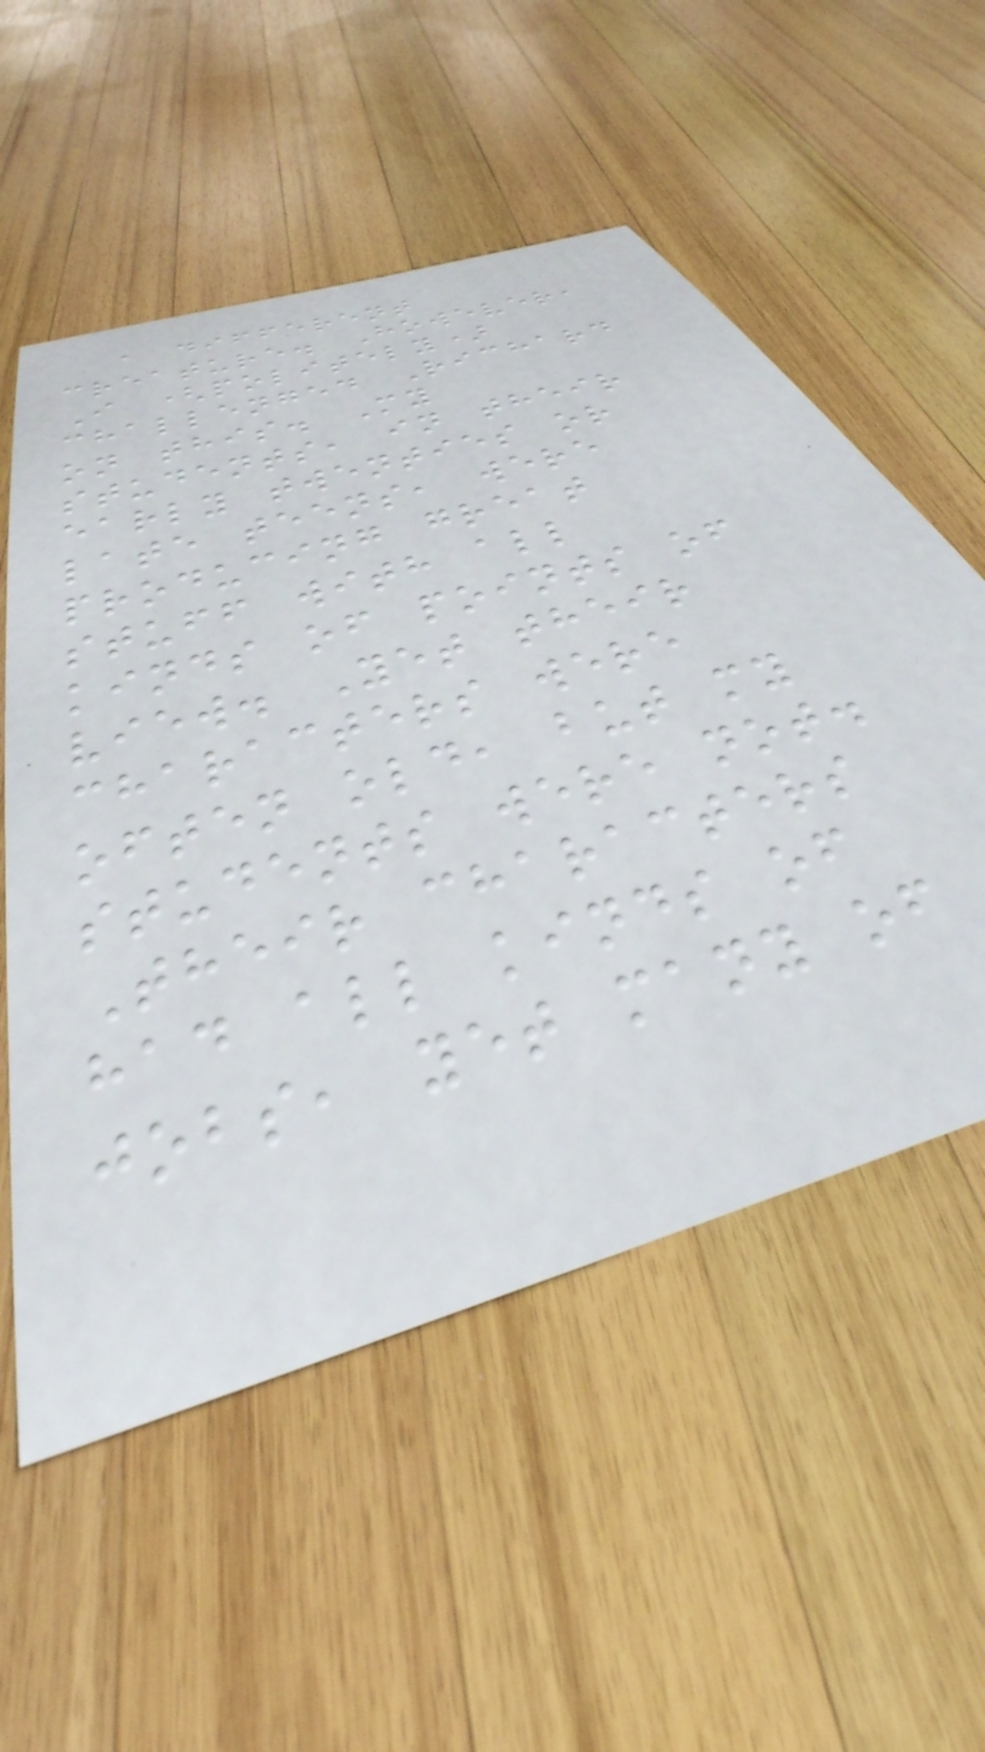a different
creature. However,
I (politely)
challenged Richard
on this. My
students, in their
early twenties or
late teens, were
producing great
stuff with all
kinds of points of
view. Yet their
characters were
often old, but my
students were not.
Their characters
had all kinds of
jobs, yet many of
